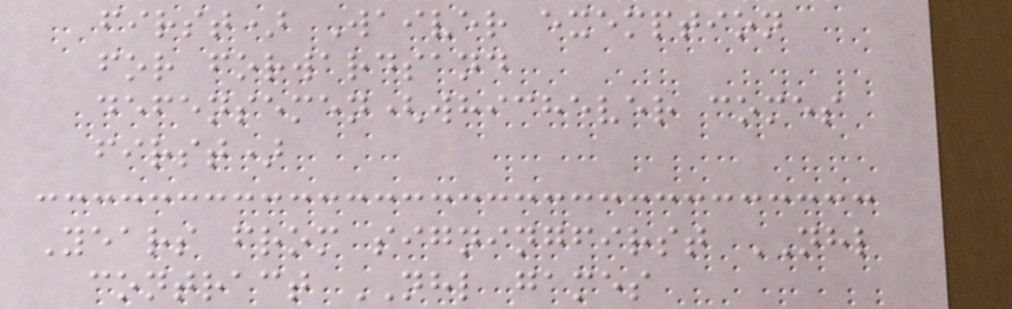first) Waiver exemption
for forwardsand
defensemen(whichever comes
first)
Years from signingfirst NHL
contract NHL games
